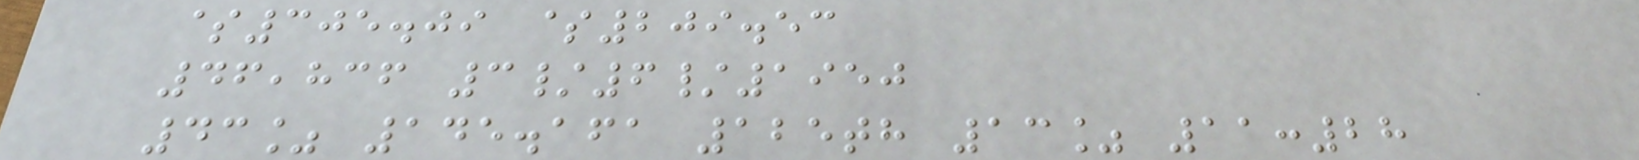$305.09 $209.53
46,836 3/6/1950
43% 145.161 125th 13% 11:28
